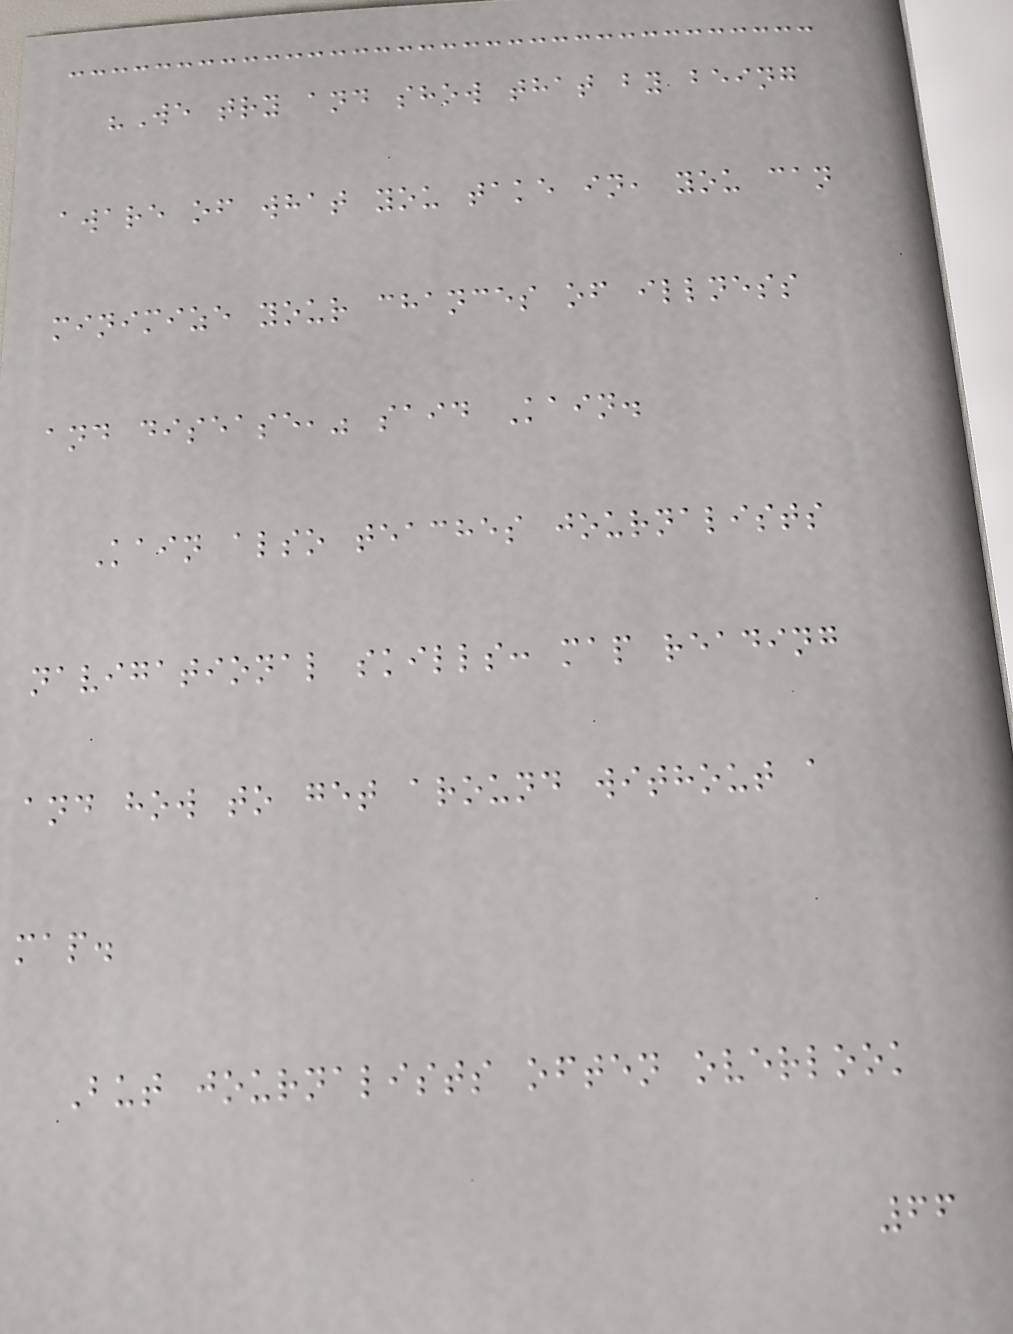"We try and show that by being
aware of what you take in, you can
minimize your chances of illness
and disease," said Kain.
Kain also teaches journalists
navigational skills: map reading
and how to get around without a
map.
But journalists often overlook
66
